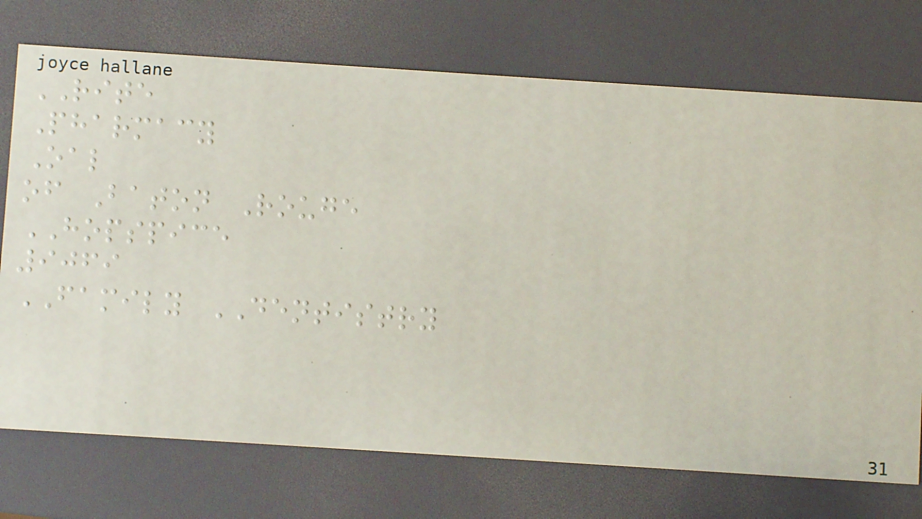RITE
Pharmacy
Oal
of Baton Rouge
HOPSPICE
9069
FAMILY DENTISTRY
